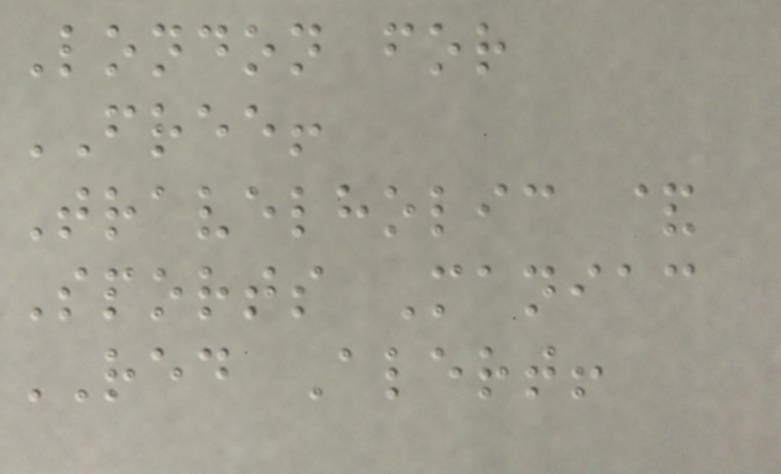London for
FREE!
Travelholic &
Sports Maniac
RED Alert!
